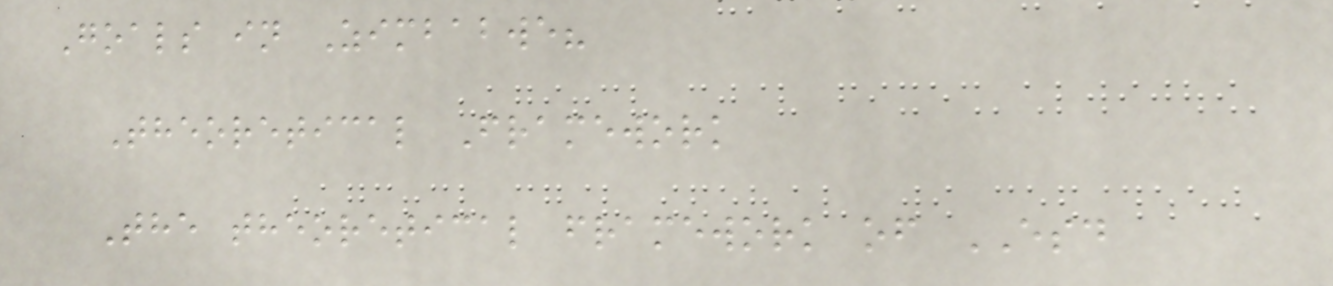Goals in Zimbabwe?
Theoretical Framework
The theoretical framework of ESD
